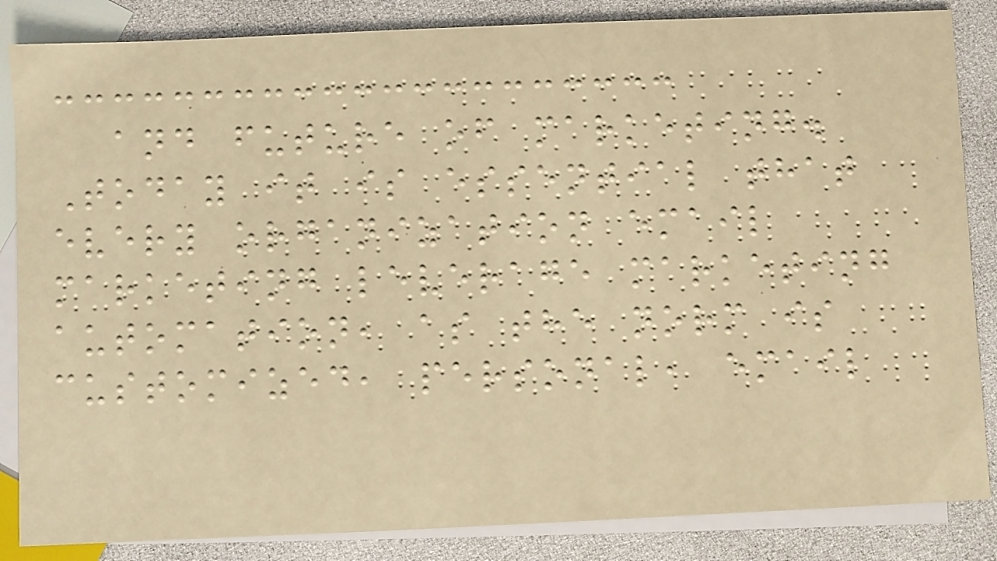and future of marketing.
Today it is essential that
every organization email
marketing leverage marketing
automation, as the norm is
customized, personal, email
